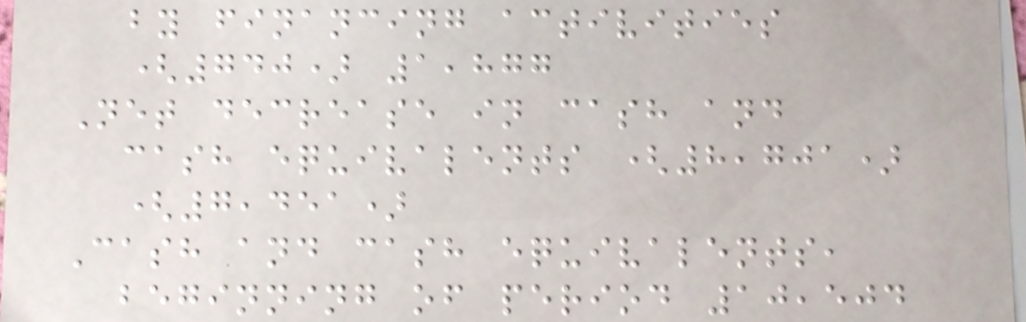by financing activities
(740) 1,877
Net decrease in cash and
cash equivalents (8,701)
(7,451)
Cash and cash equivalents,
beginning of period 10,504
